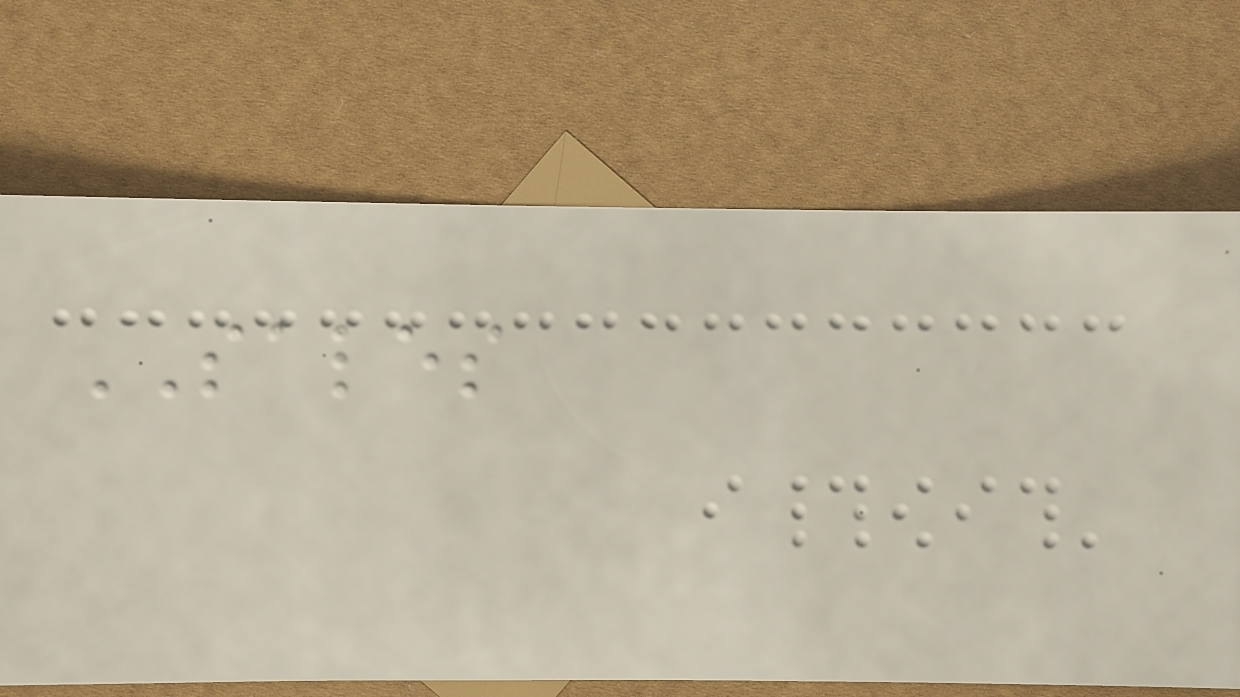SALES
